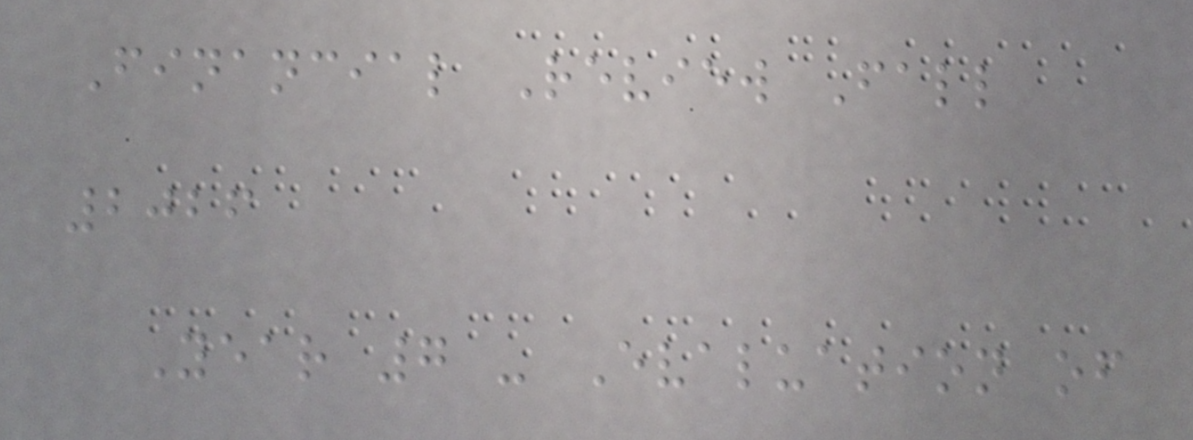Financial Review Fall
2026
Year 7 - Evaluation of
